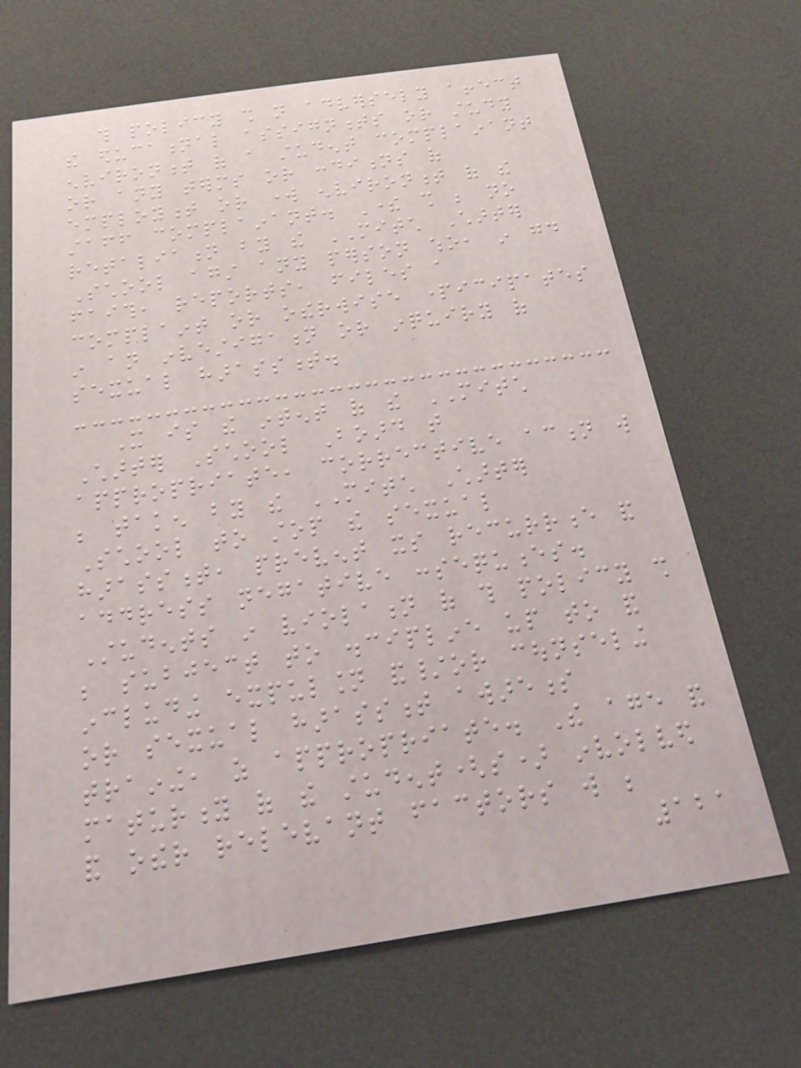this policy shall not adversely affect
the educational assignments or study
environment of a student complainant
or any terms or conditions of
employment or work environment of the
staff complainant. There shall be no
retaliation by the MITCH Charter
School against any person who, in good
faith, reports, files a
complaint or otherwise participates
in an investigation or inquiry of
sexual harassment.
It is the intent of the MITCH
Charter School Board that
appropriate, corrective action will
be taken by the MITCH Charter
School to stop the sexual
harassment, prevent its recurrence and
address negative consequences.
Students in violation of this policy shall
be subject to discipline up to and
including expulsion and/or counseling
or sexual harassment awareness
training, as appropriate. The age and
maturity of the student(s) involved
and other relevant factors will be
121
